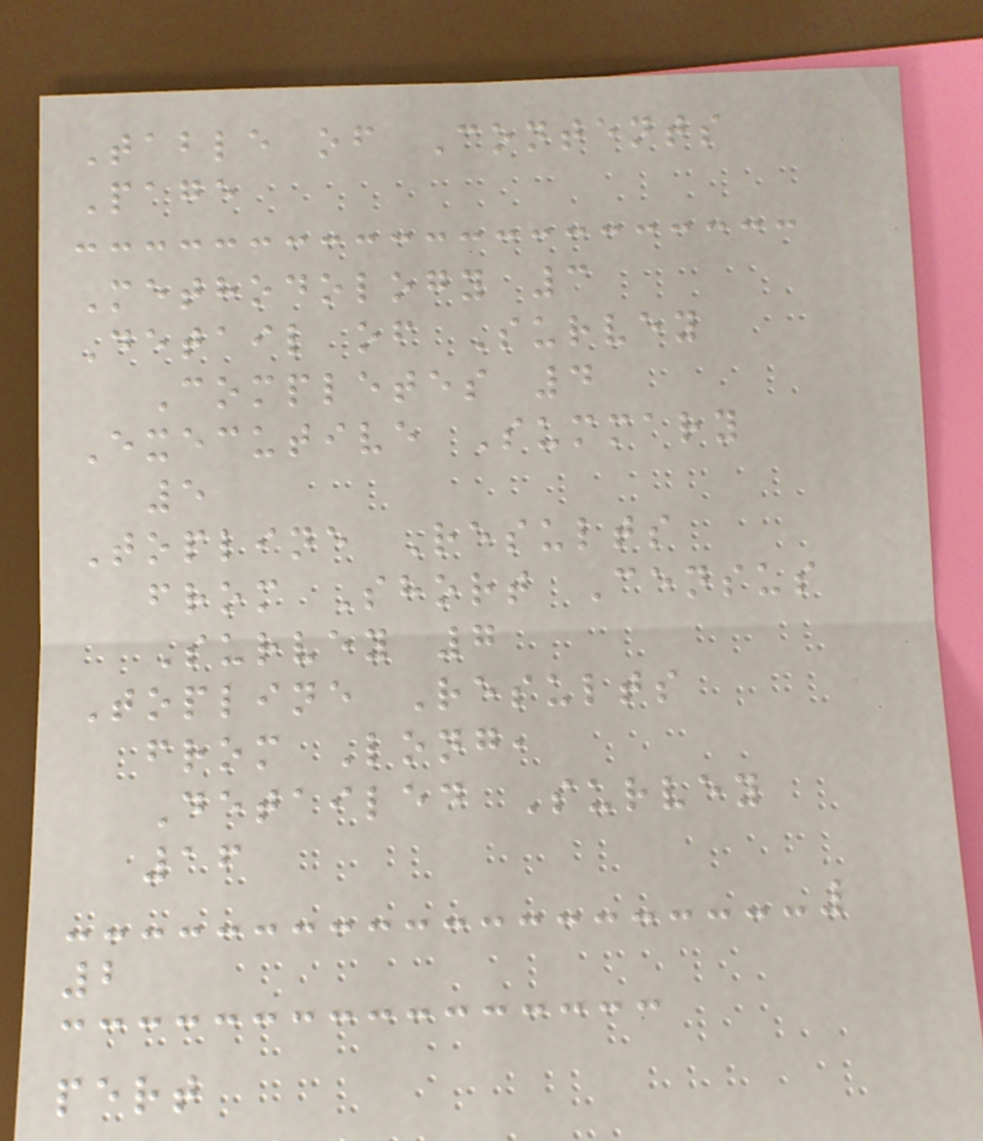Table of Contents
Page
Methodology 3
Detail of Survey
Completes 4
Executive Summary
5
Topline Results
from Short Census
Survey 7
Topline Results
from Long,
Detailed Survey
16
2
pert
